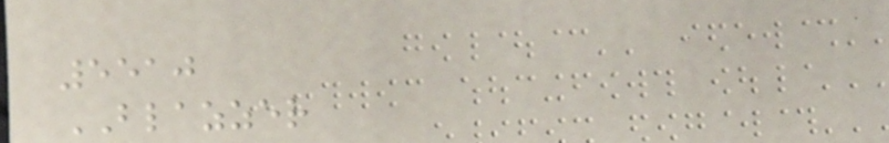5510
BLAZZER
